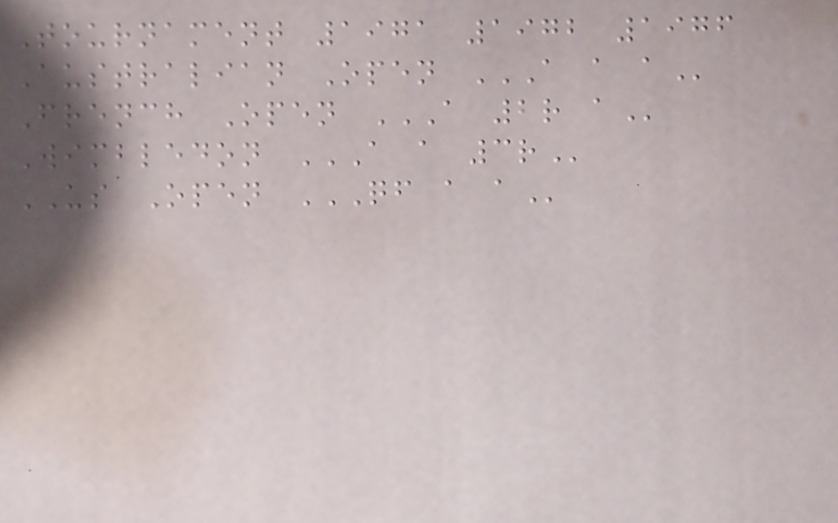Tournament 1971 1972 1976
Australian Open A A A
French Open A 2R A
Wimbledon A A 3R
US Open QF A A
